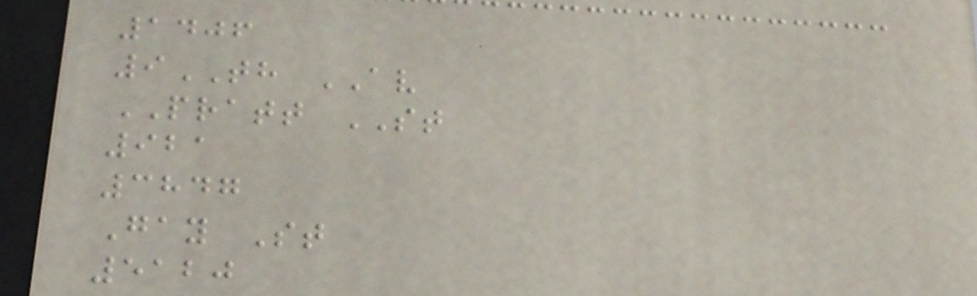1406
9TH AV
PRATT ST
921
3847
Gay St
5120
